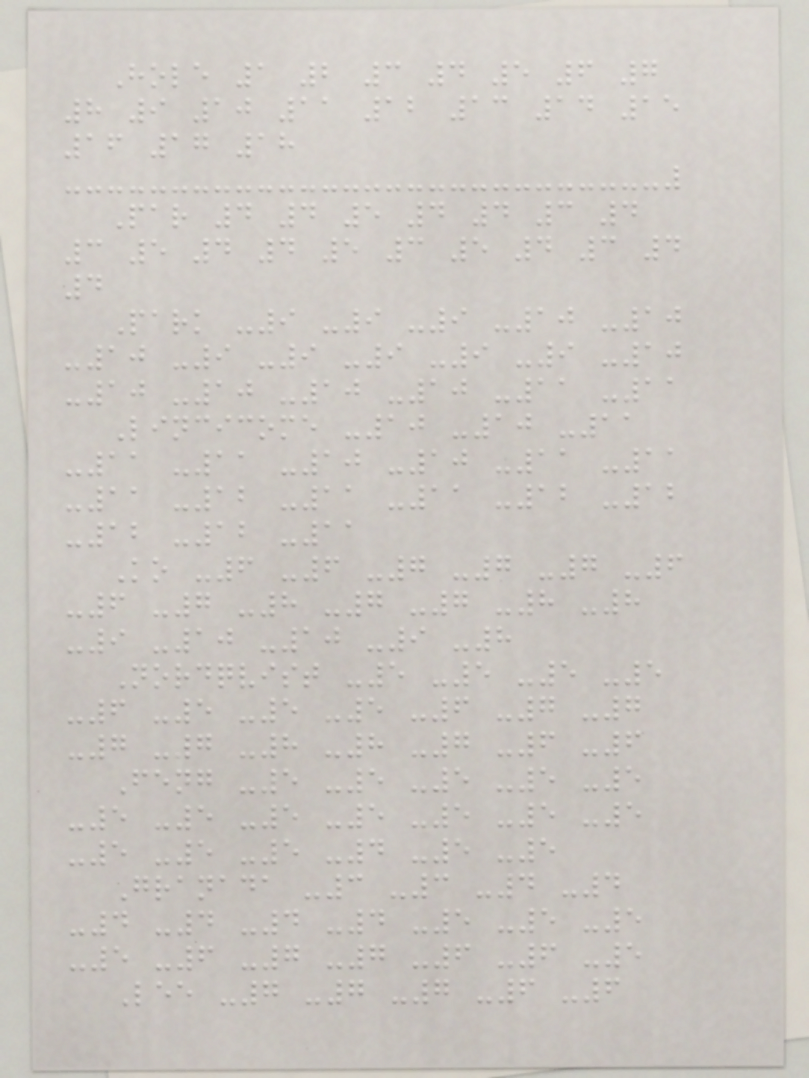Hole 1 2 3 4 5 6 7
8 9 10 11 12 13 14 15
16 17 18
Par 4 4 5 4 4 3 4
3 5 4 4 5 3 5 4 3 4
4
Park -9 -9 -9 -10 -10
-10 -9 -9 -9 -9 -9 -10
-10 -10 -10 -10 -11 -11
Lincicome -10 -10 -11
-11 -11 -10 -10 -11 -11
-11 -12 -11 -11 -12 -12
-12 -12 -11
Ko -6 -6 -7 -7 -7 -6
-6 -7 -8 -7 -7 -8 -8
-9 -10 -10 -9 -8
Nordqvist -5 -5 -5 -5
-6 -5 -5 -5 -6 -7 -7
-7 -7 -8 -8 -7 -6 -6
Feng -5 -5 -5 -5 -5
-5 -5 -5 -5 -5 -5 -5
-5 -5 -5 -4 -5 -5
Granada -3 -3 -4 -4
-4 -4 -4 -4 -5 -5 -5
-5 -6 -7 -7 -6 -6 -5
Lee -7 -7 -7 -6 -6
